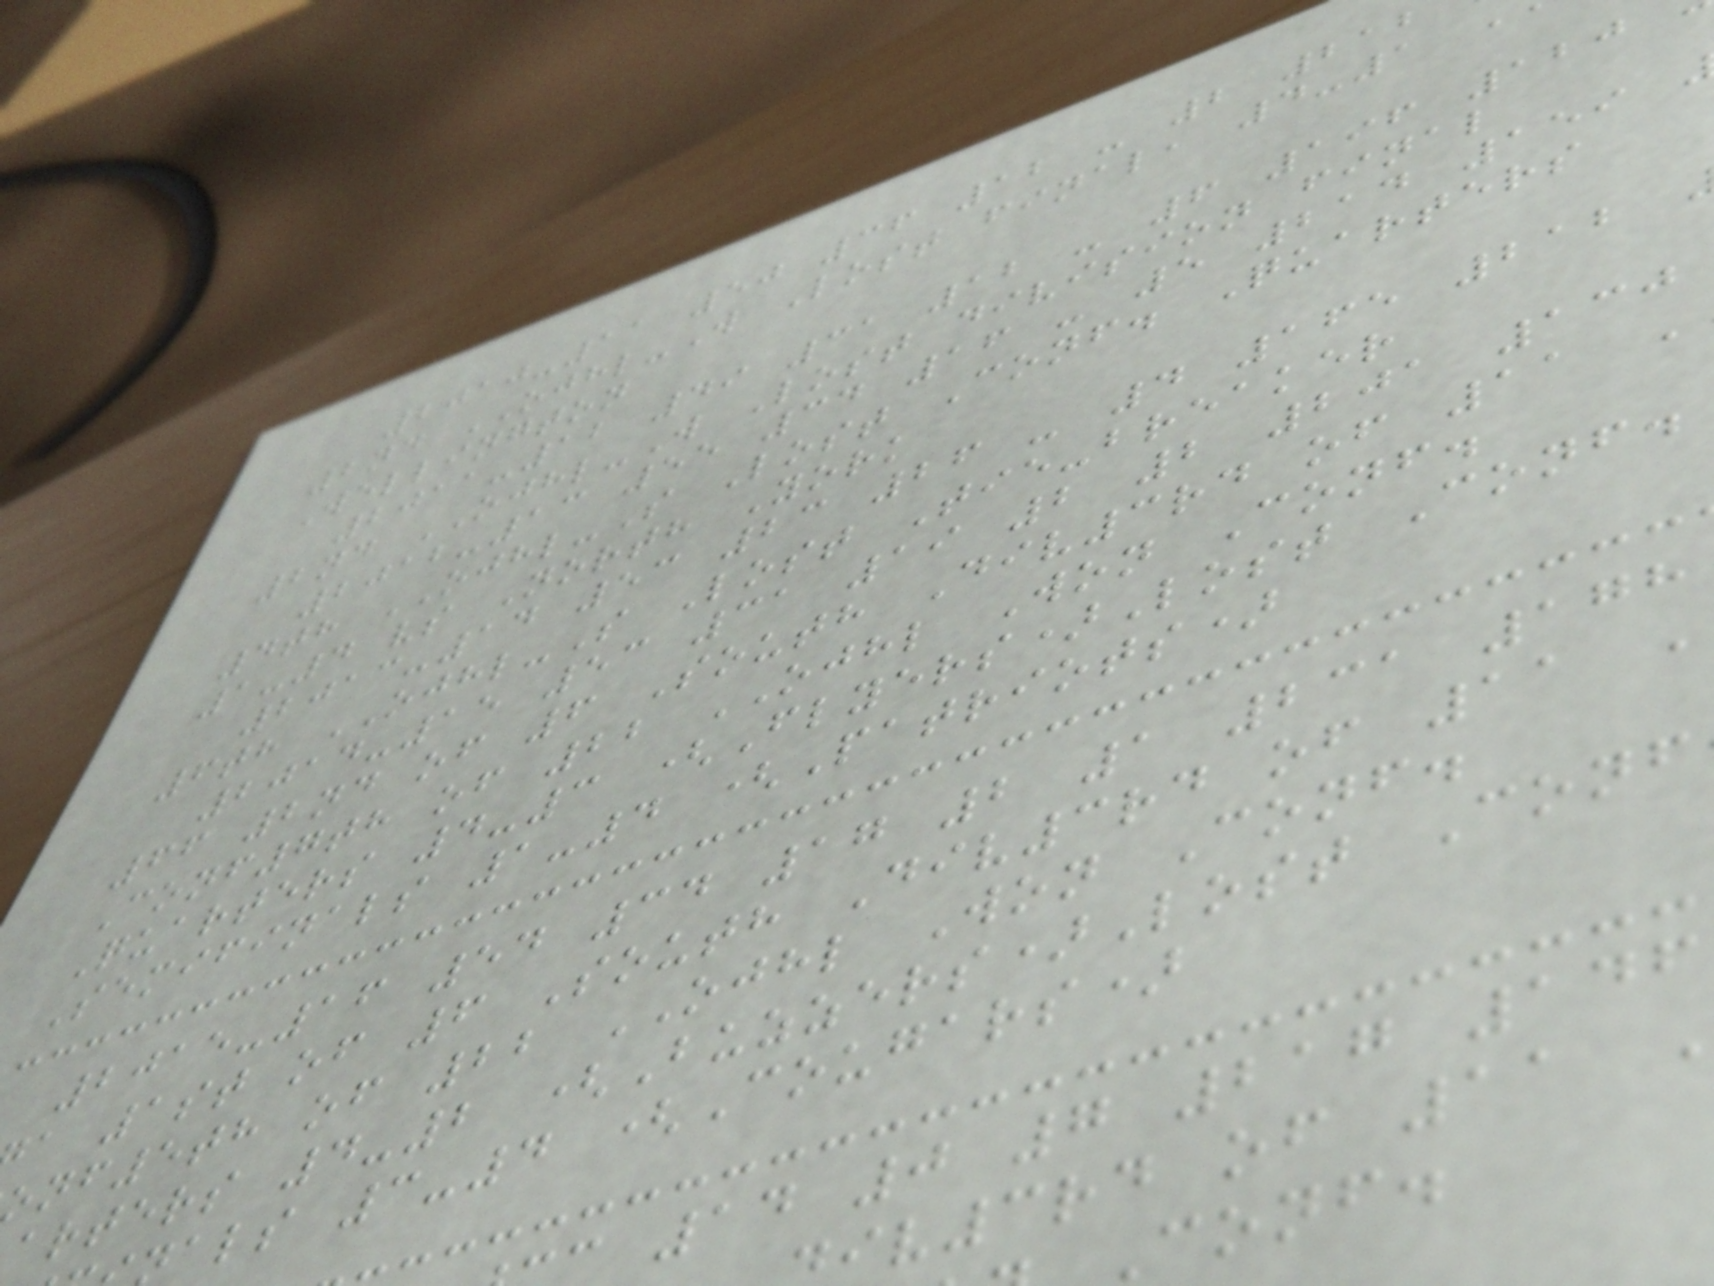2010-11 50 36 12 - 2 212
2nd OJHL-W Lost final, 4-1
Wellington
2011-12 49 31 12 - 6 196 120
2nd OJHL-W Lost division final
2012-13 55 34 16 - 5 214 159
4th OJHL-S Lost Conf. Quarters
1-4 vs North York
2013-14 53 23 26 - 4 165 212
6th OJHL-S Lost Tie-breaker
2014-15 53 31 19 2 2 201 130
66 2nd of 6 South Div3rd of 11
Conf7th of 22 OJHL Won Conf.
Quarters 4-3 (Flyers)Lost Conf.
Semifinals 1-4 (Patriots)
2015-16 54 34 17 2 1 231 178
a 1st of 6 South Div3rd of 11
nf5th of 22 OJHL Won Conf.
arters 4-2 (Buzzers)Lost Conf
als 3-4 (Cougars)
14 0 7 217 146
iv3rd of 11
